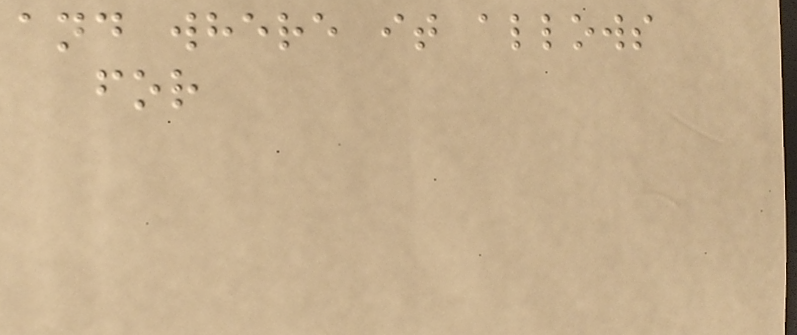and where it allows
for
